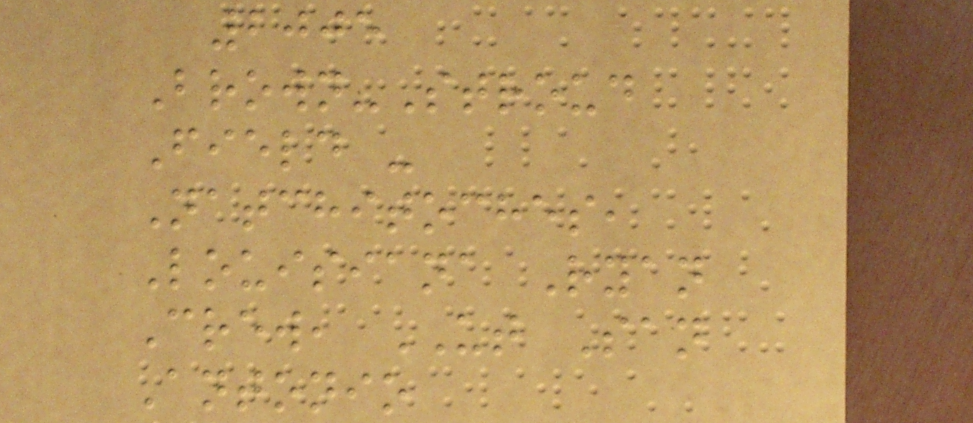2005
Brown-Stroud
Field -
Natchitoches,
Louisiana Ryan
Crew, UT San
Antonio
